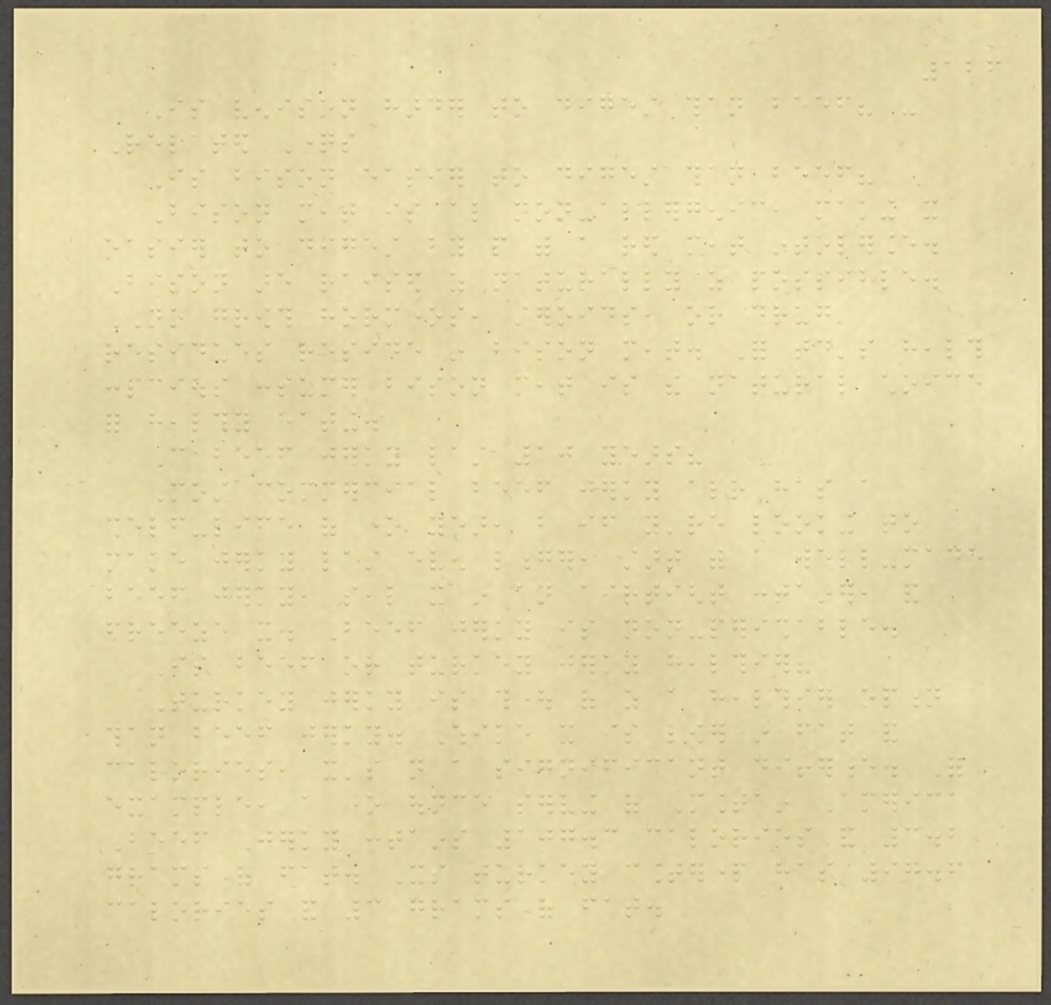126
Is venison harder to digest than beef? -
Related Questions
Is bison easier to digest than beef?
Bison meat is also non-allergenic, making it
easier to digest by people with a red meat intolerance.
Bison are raised as naturally as possible.
NO growth hormones, steroids, or drug
residues reside in bison meat. For today's health
conscious consumer bison meat is the natural choice
for healthy eating.
Can beef jerky last 10 years?
Most commercial beef jerky already has a
shelf-life of one year, but if you're looking to
make jerky last even longer, start with a well-made
beef jerky, seal it in an airtight container, and
freeze it. Beef jerky is non-perishable.
Is beef or turkey jerky healthier?
Turkey jerky is thought of as a healthier option
than beef jerky. While it is lower in fat and
calories, it's not a significant difference. For
example, a one ounce serving of Mountain America
Beef Jerky contains 107.3 calories and 3.2
grams of fat. Its turkey counterpart has 97.6
calories and 3 grams of fat.
